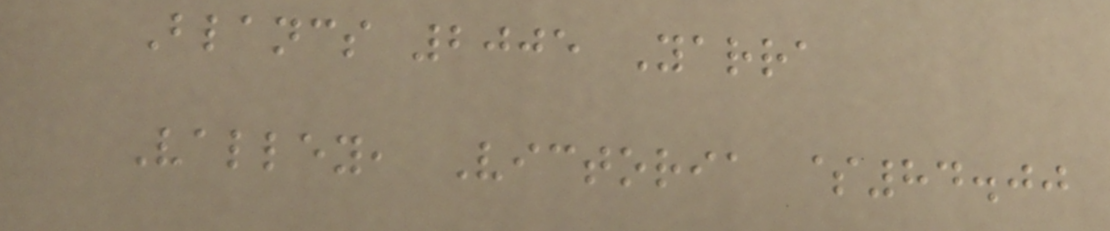Blancs 2005 Yarra
Valley, Victoria $84.00
